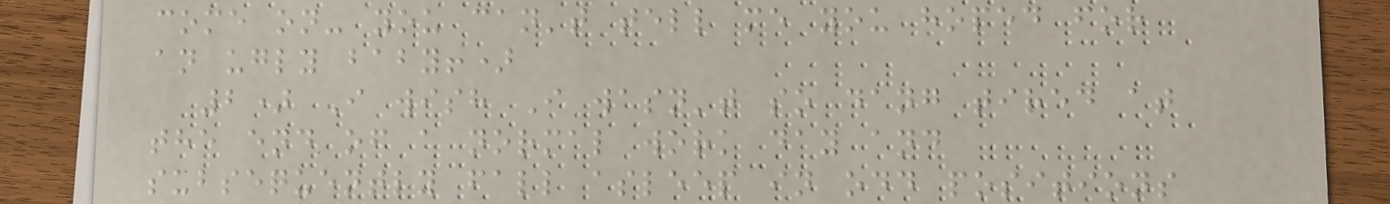come on- you can't tell me you hoped for
an ugly baby!)
2) I wish I wasn't so dang tired at
the end of a normal work day and
subsequently fall asleep in odd positions
